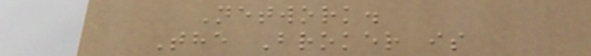Network.
The Broker is
